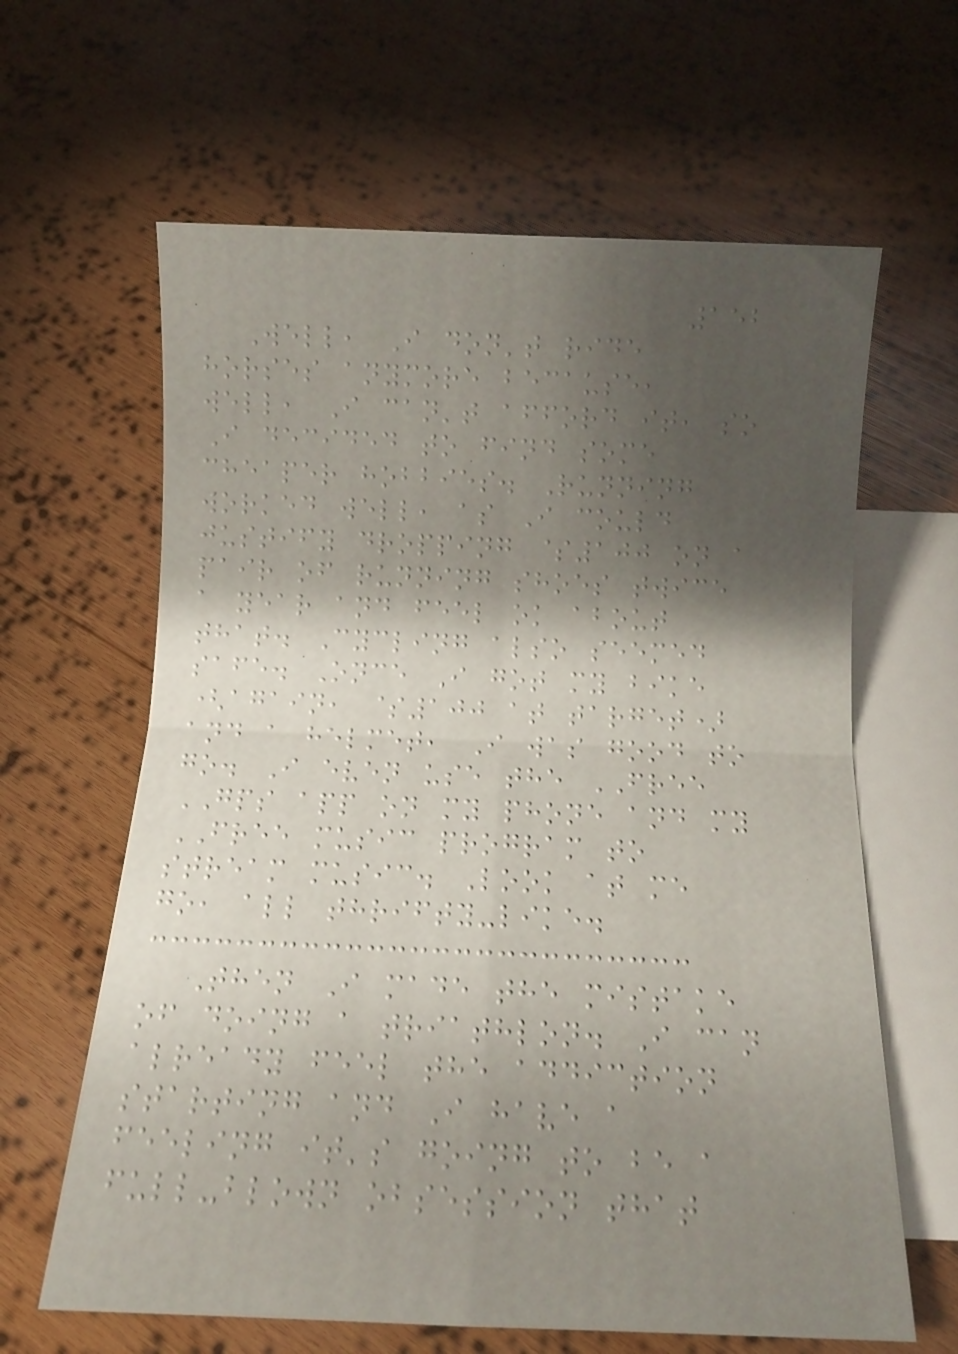152
Well, I don't ride
horses anymore because,
well, I can't afford it, so
I decided to find some
cheaper hobbies. Running
worked well, as I could
justify dropping $100 on a
pair of running shoes twice
a year and feel ok about
that. Cycling also seemed
safe. Once I got my bike
(again, $100 at target)
and a helmet, I was good to
go. I even use the FREE
GPS app on my phone and my
FREE music program to
stream music. Look at me
go, all thrifty-like.
Then I made the mistake
of doing a triathlon. I can
already feel the addiction
starting and I have a
feeling it's going to be a
full-blown obsession that
